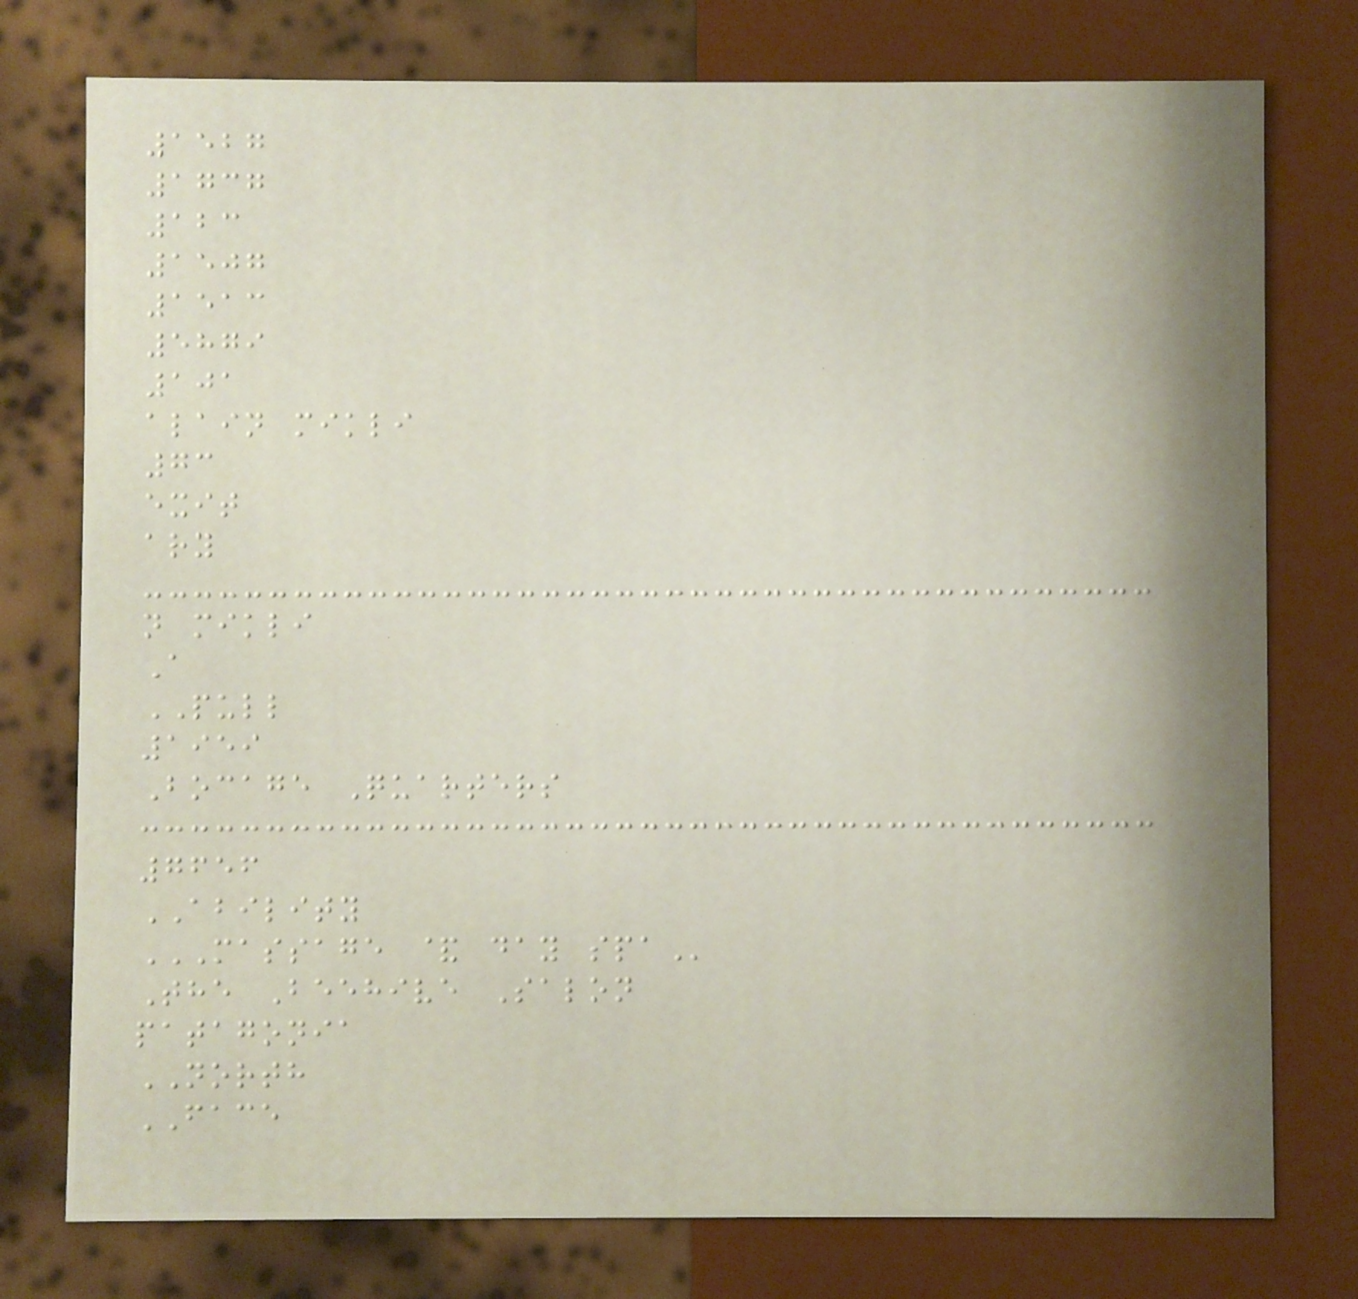1527
1737
123
1507
1513
5879
101
alain mikli
73
exit
ary
n mikli
A
PULL
1959
Bocage Quarters
7656
ABILITY
MASSAGE & DAY SPA
The Beehive Salon
patagonia
NORTH
FACE
